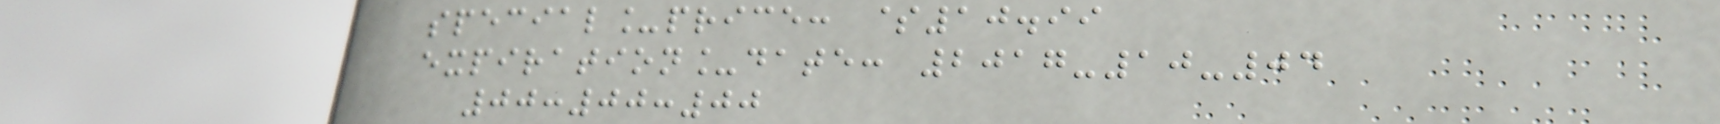special_price: $10.99
expiration_date: 2017-10-04
00:00:00
